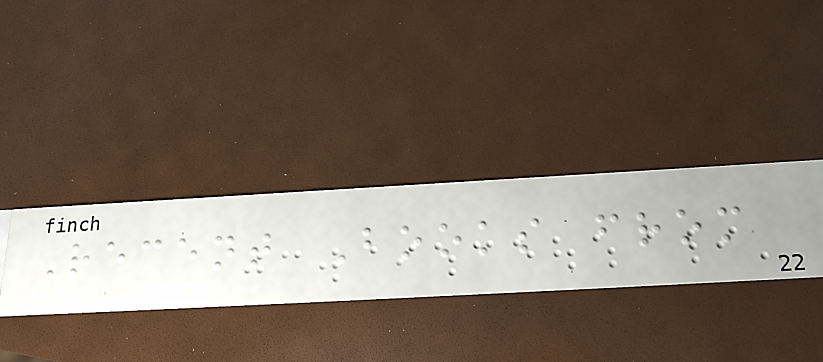Recent Books from
